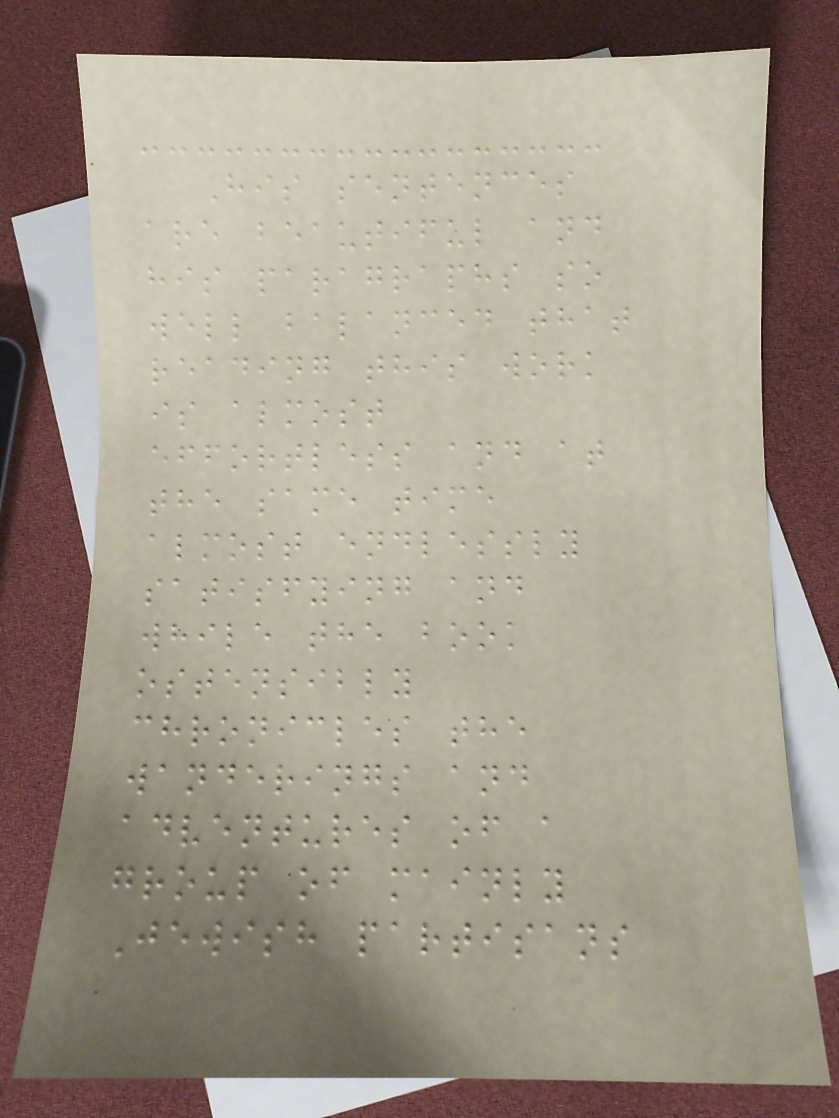His sentences
are beautiful and
his paragraphs so
well balanced that
reading this work
is almost
effortless and at
the same time
almost endlessly
satisfying and
while the book
ostensibly
chronicles the
wanderings and
adventures of a
group of mainly
Jewish partisans
